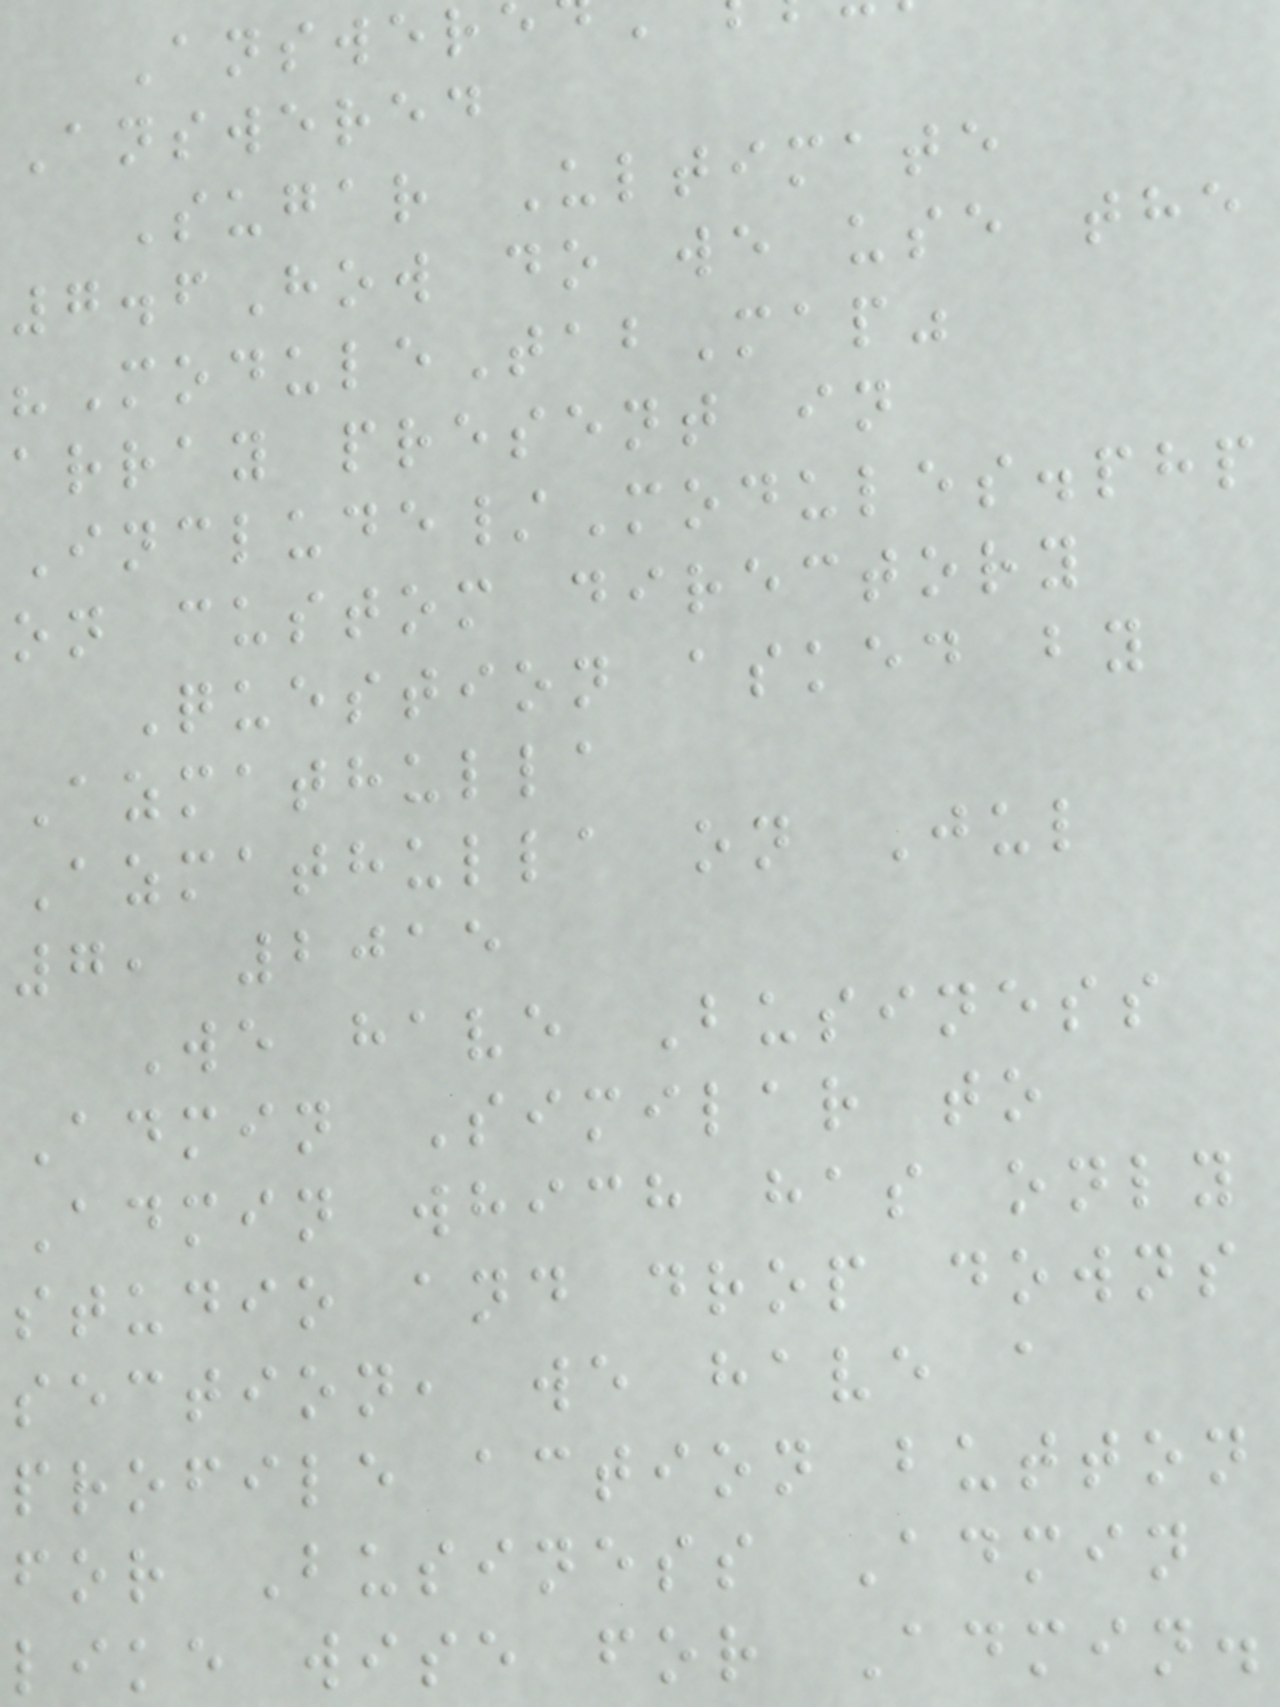Answer
Answered
Sugar Ultimate
7.6How do we use the
"ModuleTabMap"
array present in
Include/Modules.php
on custom directory
Question asked by
Azmathulla
Azmathulla on Jul
7, 2015
We have Business
Admin Similar to
Admin which has only
studio and drop downs
section, we have a
profile action button
for Business Admin
like wise for Admin.
